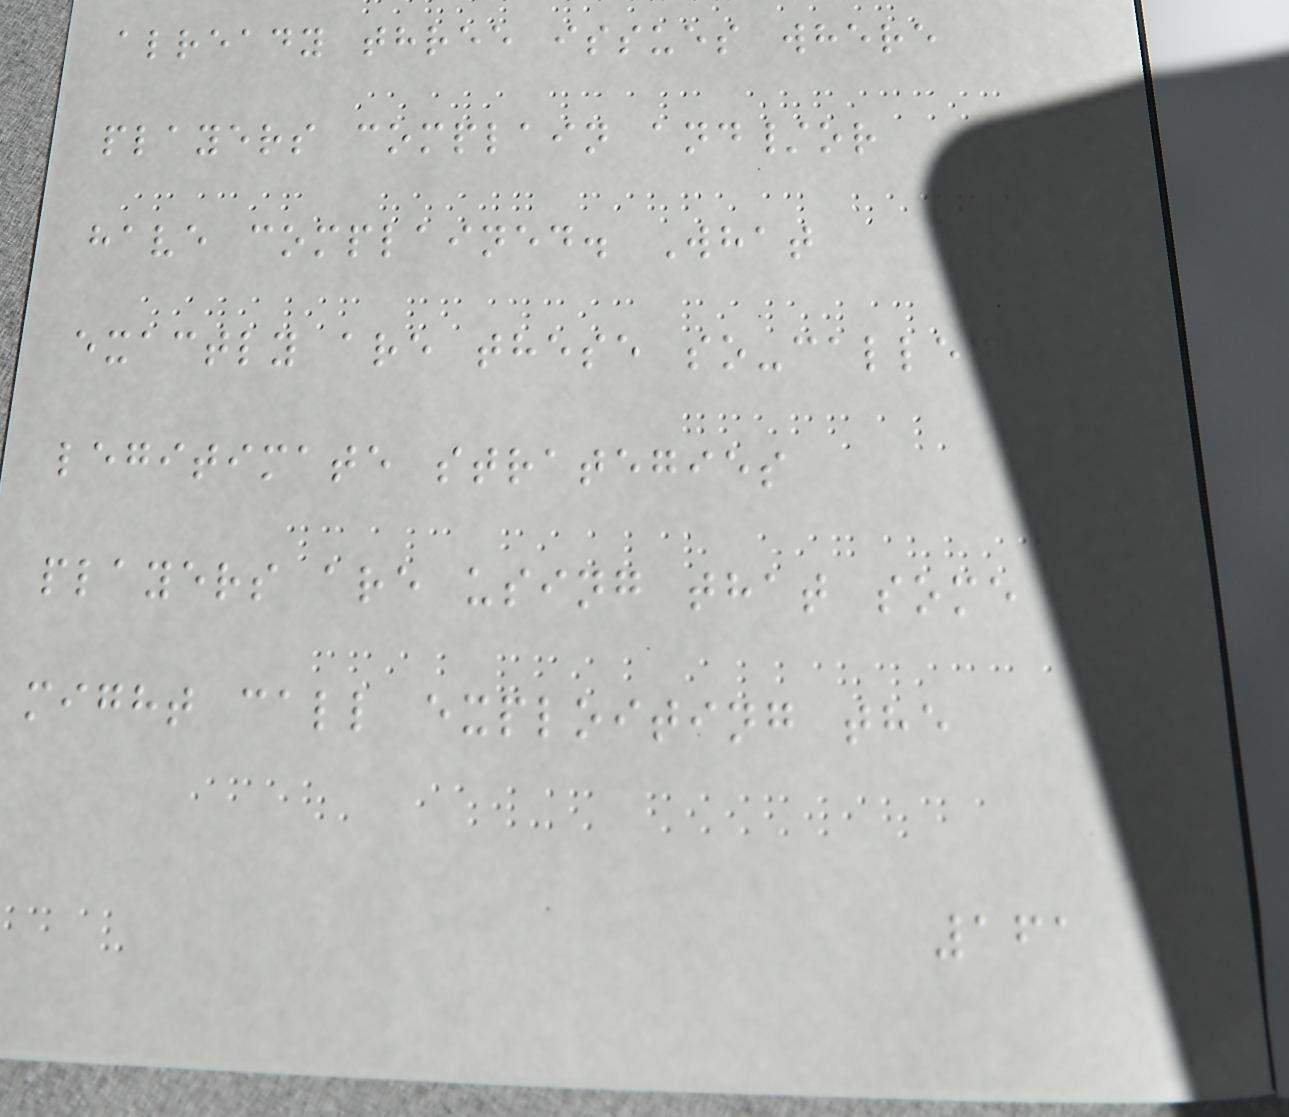already three issues where
players complain and/or
have complained. What
exactly are these so-called
legitimate strategies
players are using that some
might call exploiting the
161
